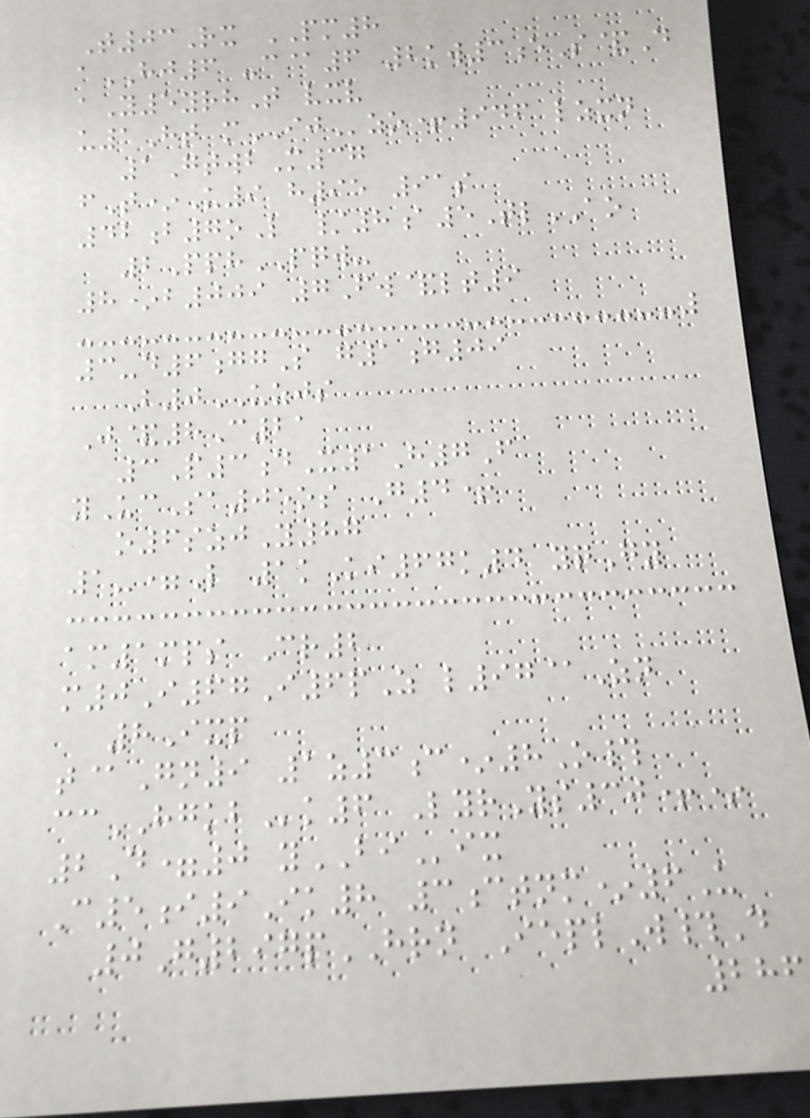T03Rx PM8
aHJ6 -c@6 2kw3eS&D
aY5yrhT vxv
u1Ht mIJzo+946 lzxn
1GtwbM37
fT*U9 h95 91s
42b7oL /8a5TlAO
2PphPQW-
8*b009 7Fw&lt9
3-d6ggS g1g09
B0UZJS
J&8C21
3P3dX1H7F
yUcSa05os G4+
o6szjY87
1-=L 1kKi67k4 yqGy
am1mps Cr2
m0I67I6pZ l97@Zn
8Ixp
t@Gn9 1z3c*8O#
ccHGKBk6 LyrYs30+*
2D=0 yBIix
C5i9Ik8 3ctnm*6U
0G297pHRN IeplW#D
286
